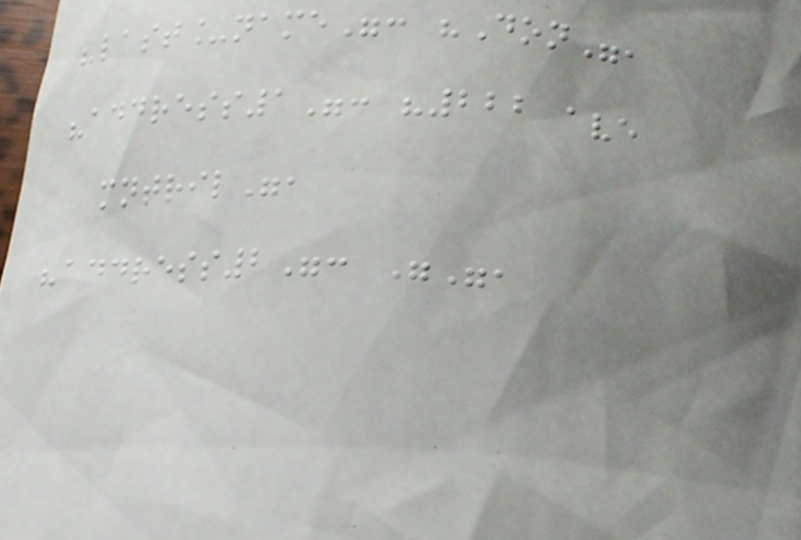"last_name": "Don",
"address1": "222 ave
mntril",
"address2": "",
